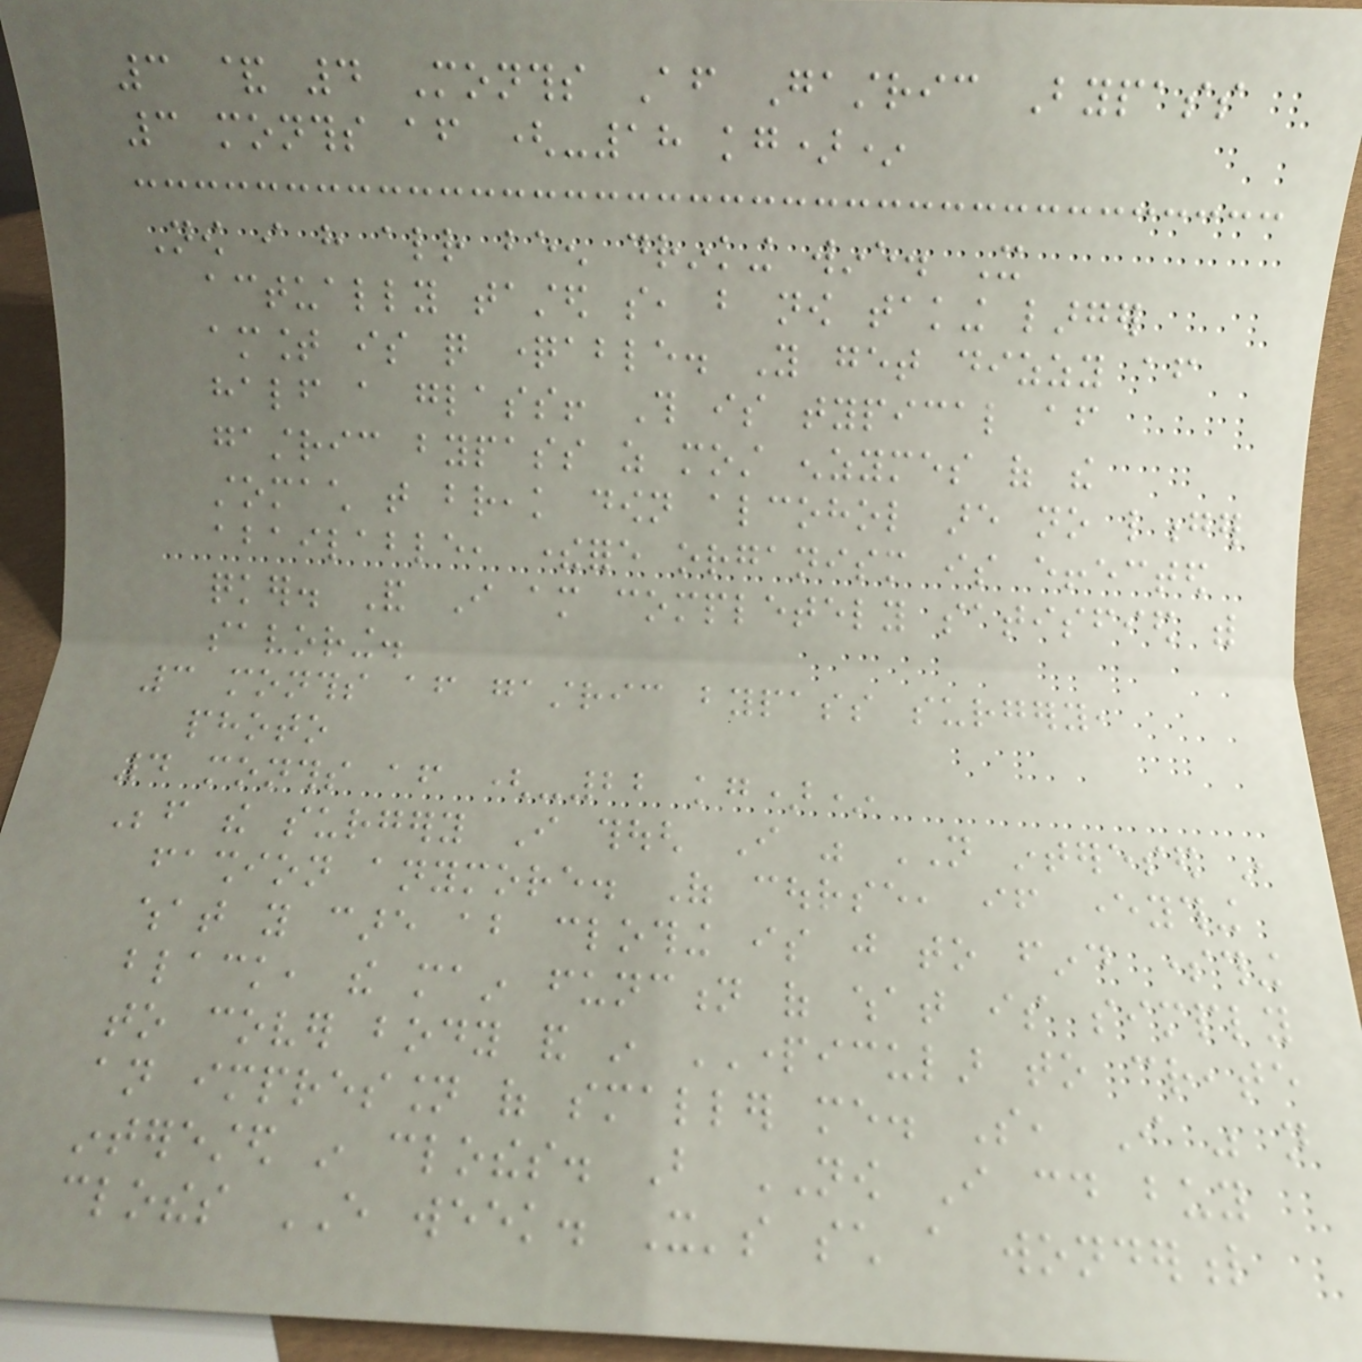3 & 4 Months After Gastric Bypass
3 months after (-18 kg)*
Now i have already been drinking wine. It
actually tasted so, but now taking larger
amount is quite questionable. You get dizzy after
half a glass! This is typical after
gastric bypass as most enzymes of the
stomach that break down alcohol are no longer
abailable, therefore organism is effected
quicker. And I am completely satisfied with
savoring.
3 months after gastric bypass surgery,
photo
4 months after (-22 kg)*
Before the surgery I though I was NOT interesed in
fashion anymore. Of course, if everything
what you care about clothing is just to find something
black, the main function of what is simply
to cover body and in PARTICULAR to create
an impression of smaller me. So, I was not
interested in clothes. But NOW I could buy
clothes EVERY week. It's such a wonderful
